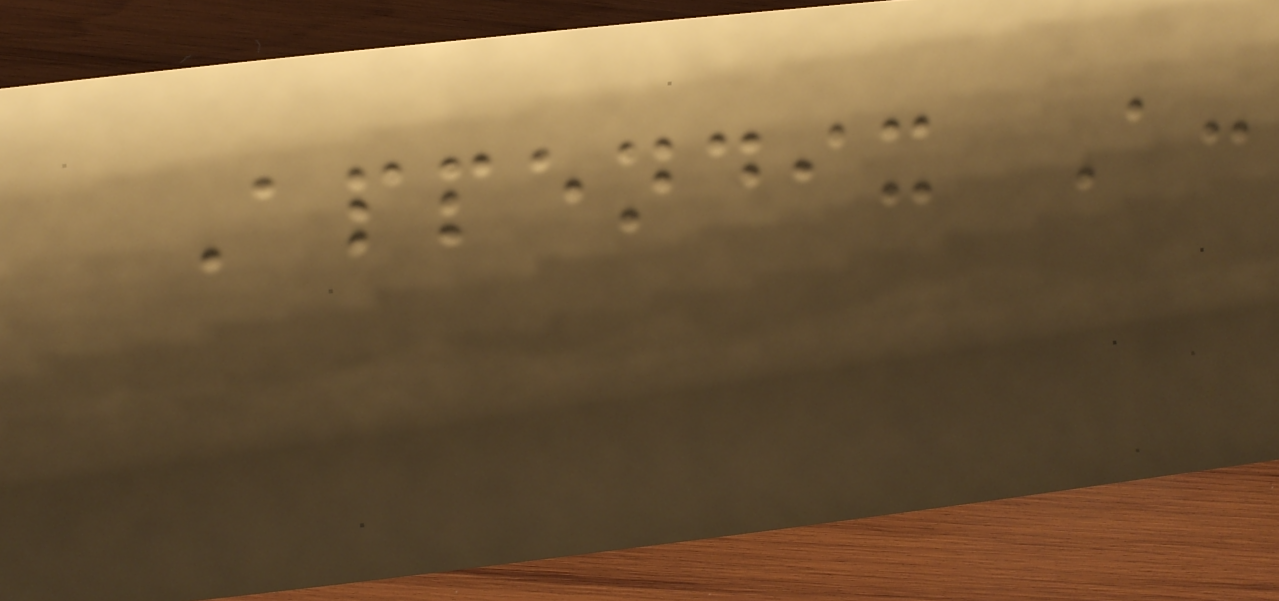Appendix A:
